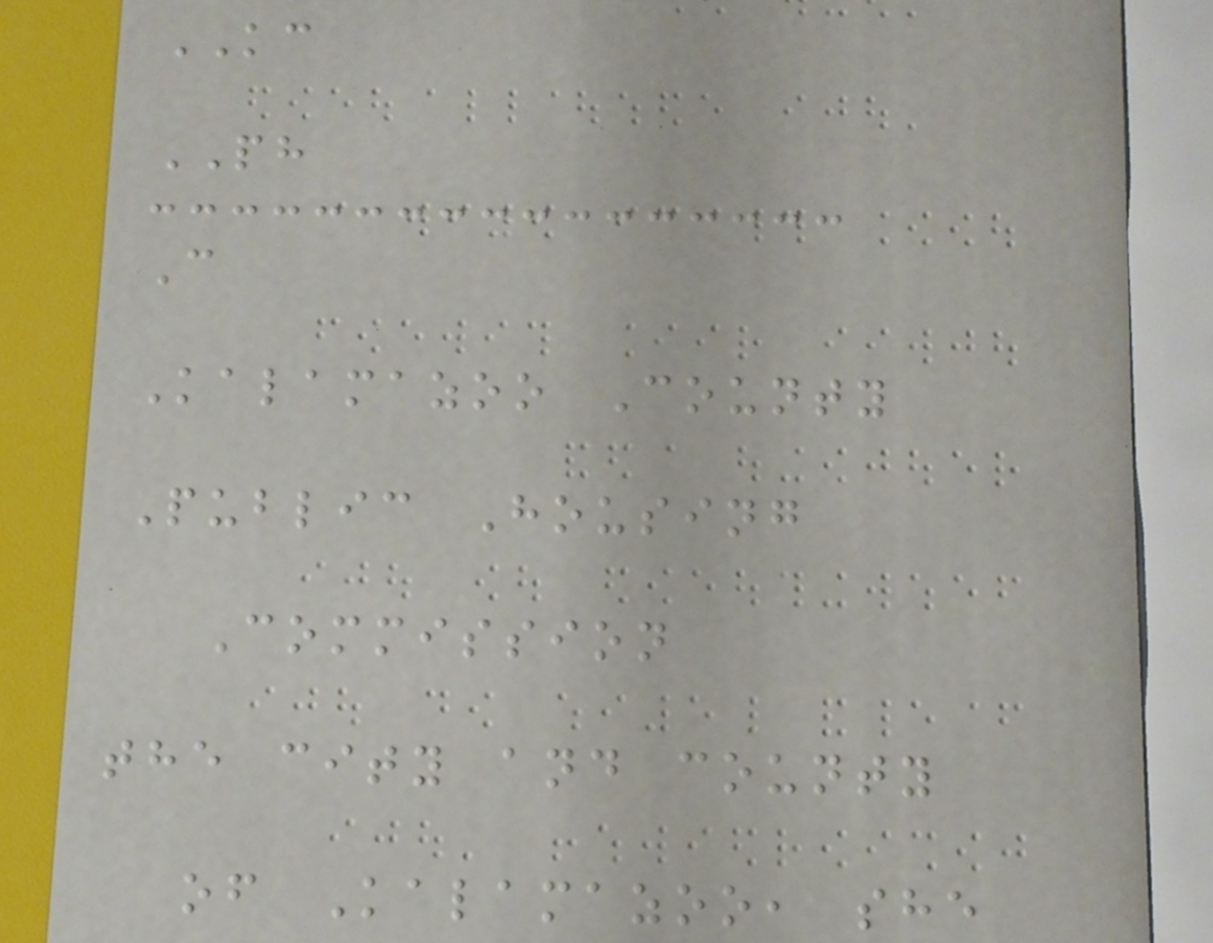KC
PH
C
Kalamazoo County
Public Housing
Commission
the city and county
of Kalamazoo, she
